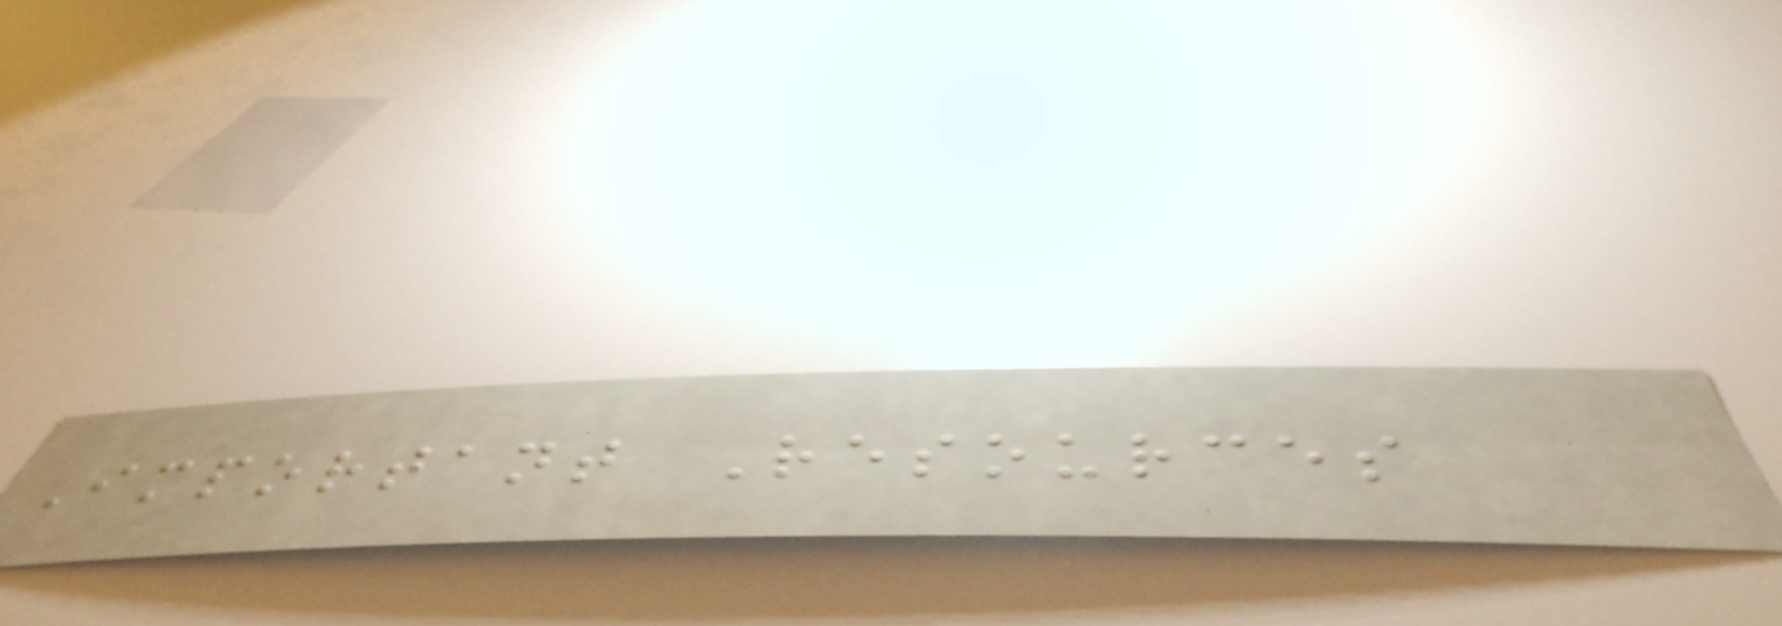Important Resources
